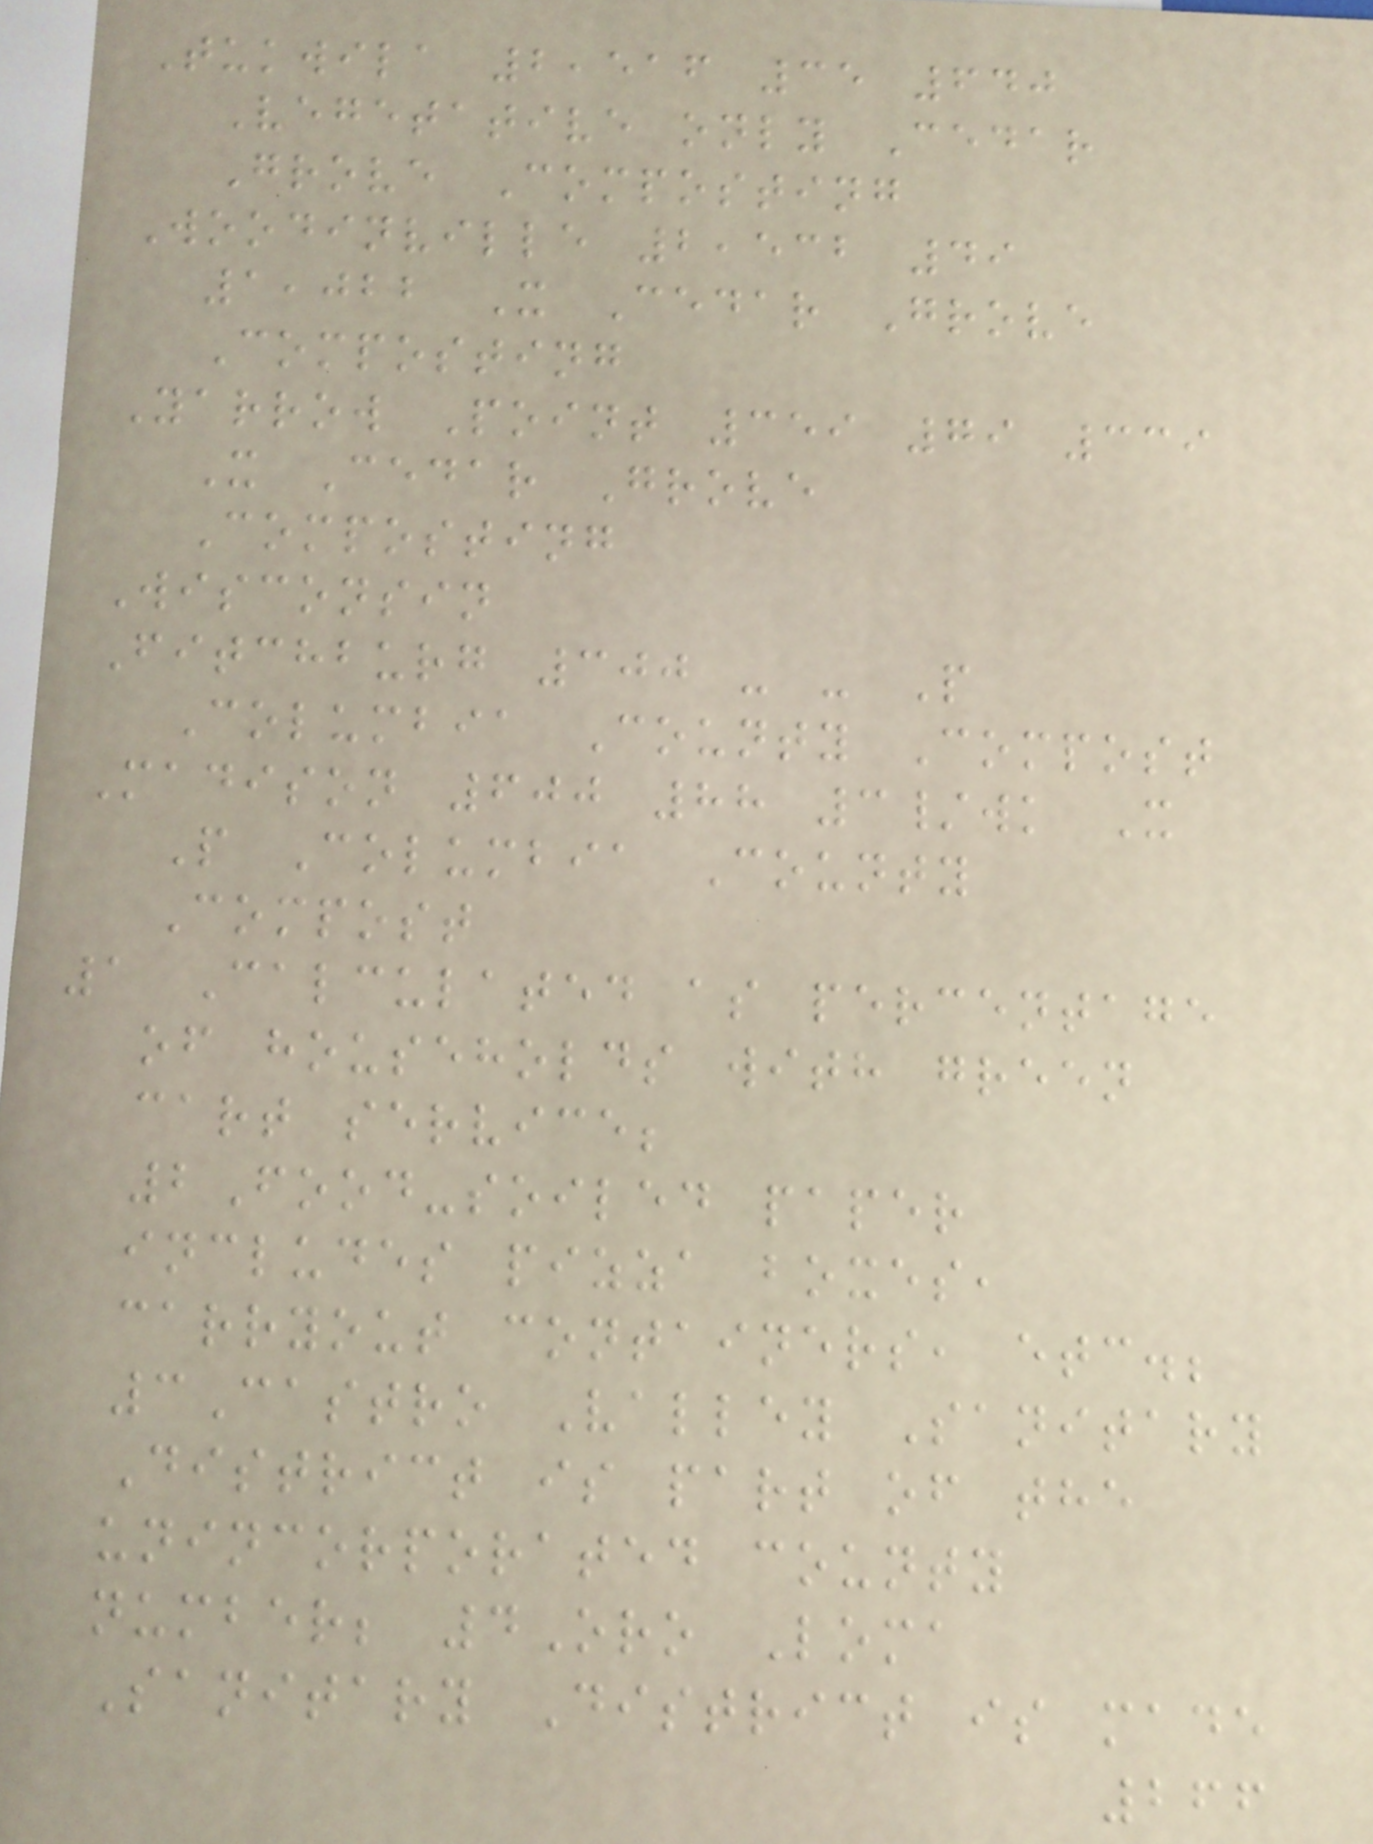Tukwila 2,516 35 640
Vegetative only Cedar
Grove Composting
Woodinville 2,532 49
1,022 X Cedar Grove
Composting
Yarrow Point 359 79 339
X Cedar Grove
Composting
Wisconsin
Fitchburg 300 - - P
Columbia County Compost
Madison 600 88 3/wk X
P Columbia County
Compost
1 Calculated as percentage
of households with green
cart service;
2Food-soiled paper
includes pizza boxes,
carryout containers, etc.;
3Castro Valley Sanitary
District is part of the
unincorporated county
number; 4Oro Loma
Sanitary District is made
266
